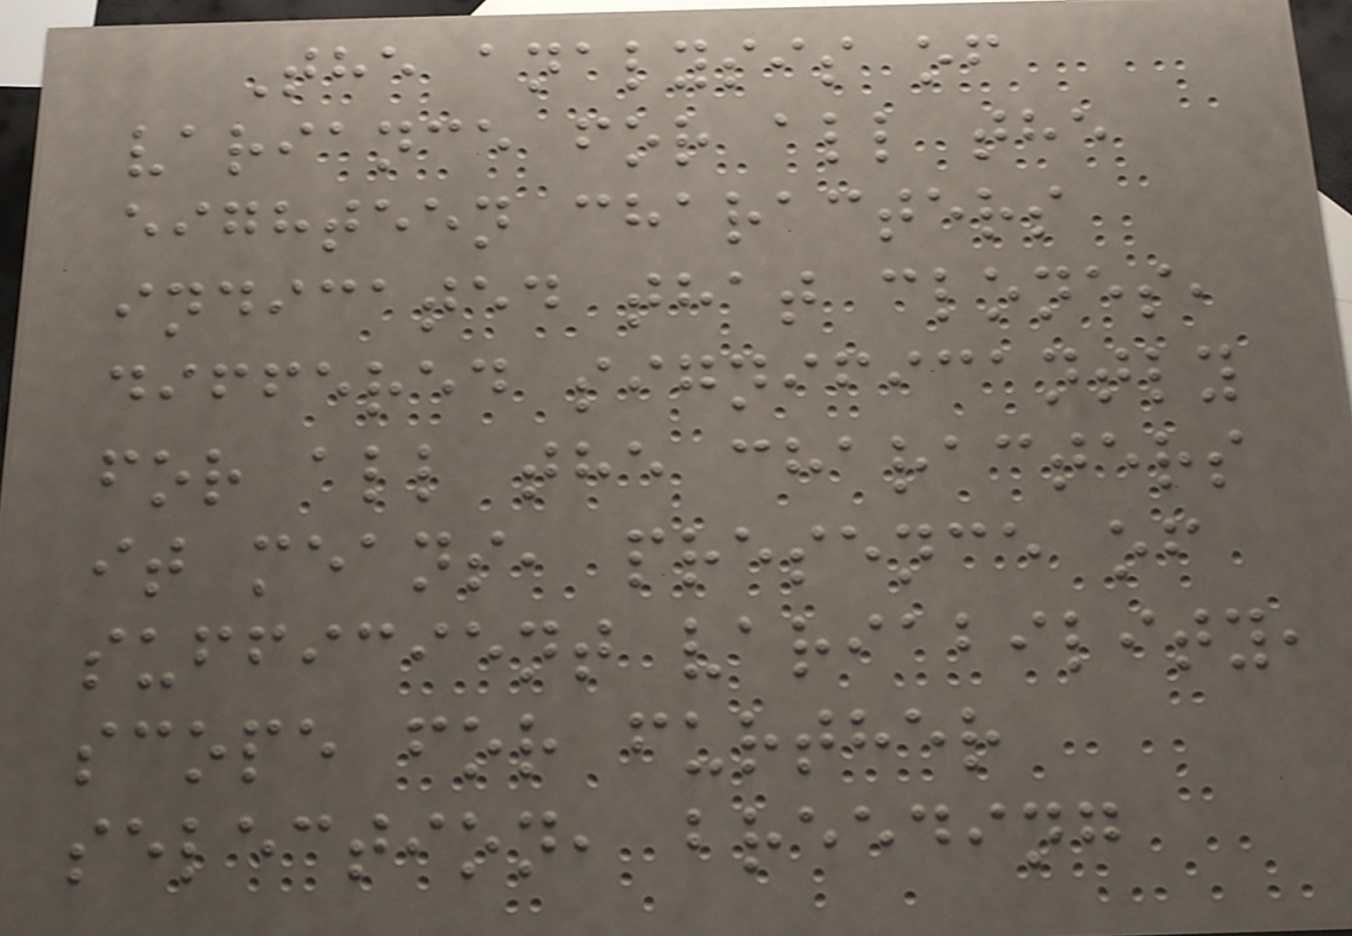The analysis of
variance for all the
eighteen characters
indicated that clones,
differed significantly
for all the characters
it means, presence of
sufficient variability,
scope for further
selection, breeding
